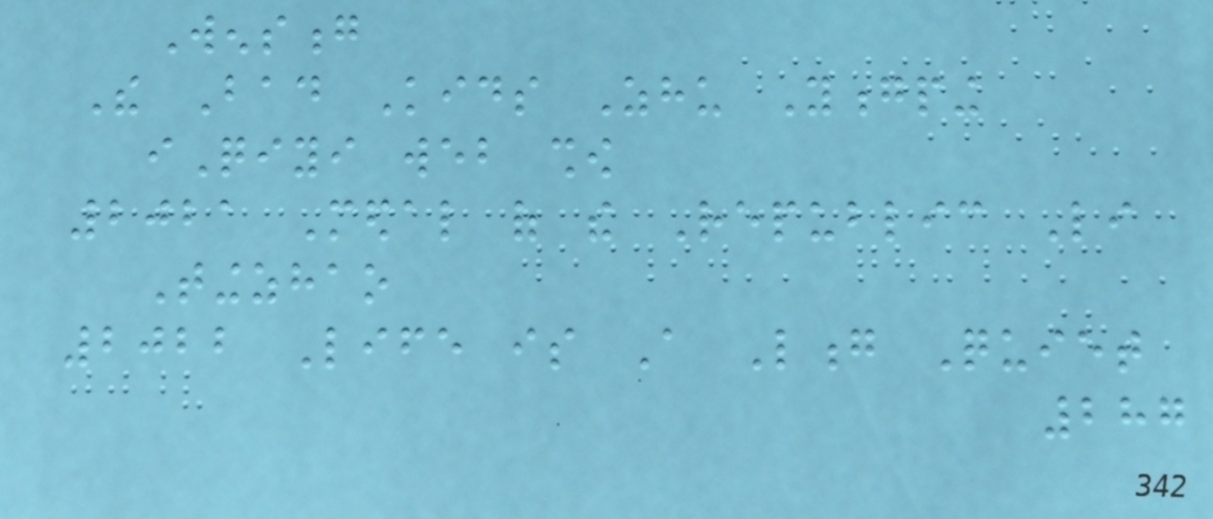Wensong
The Bad Kids Zhu Yongping
iQiyi web show
2021 Medal of the Republic Li
Tingzhao
2022 Life is A Long Quiet
287
